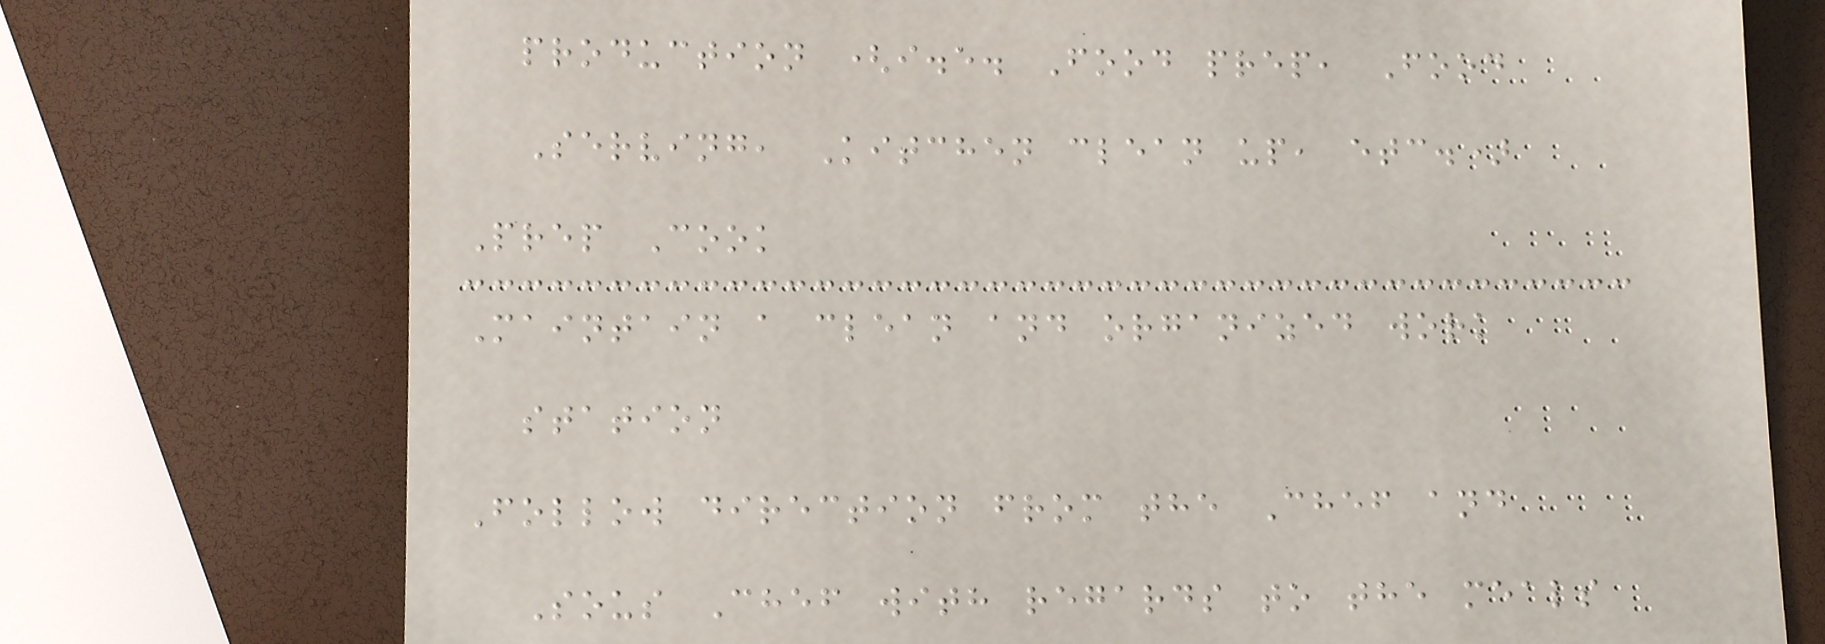production (i.e. Food prep, Food
Serving, Kitchen clean up, etc.)
Prep Cook
Maintain a clean and organized work
station
Follow direction from the Chef and
Sous Chef with regards to the meals
